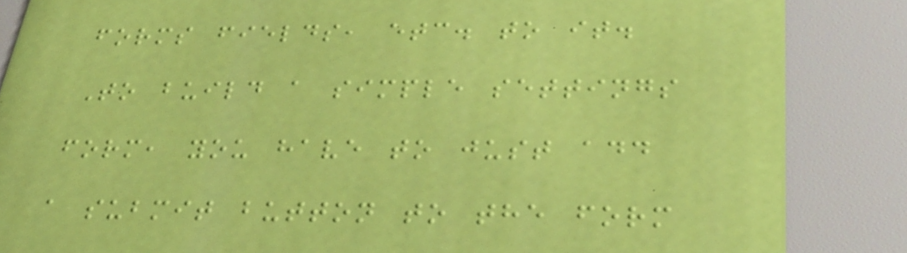forms fields, etc. to it.
To build a simple settings
form, you have to just add
a submit button to the form
